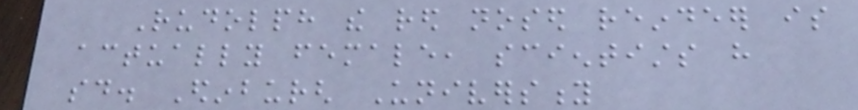Rudolph the red nosed reindeer is
actually female, scientists have
said. Edinburgh University
